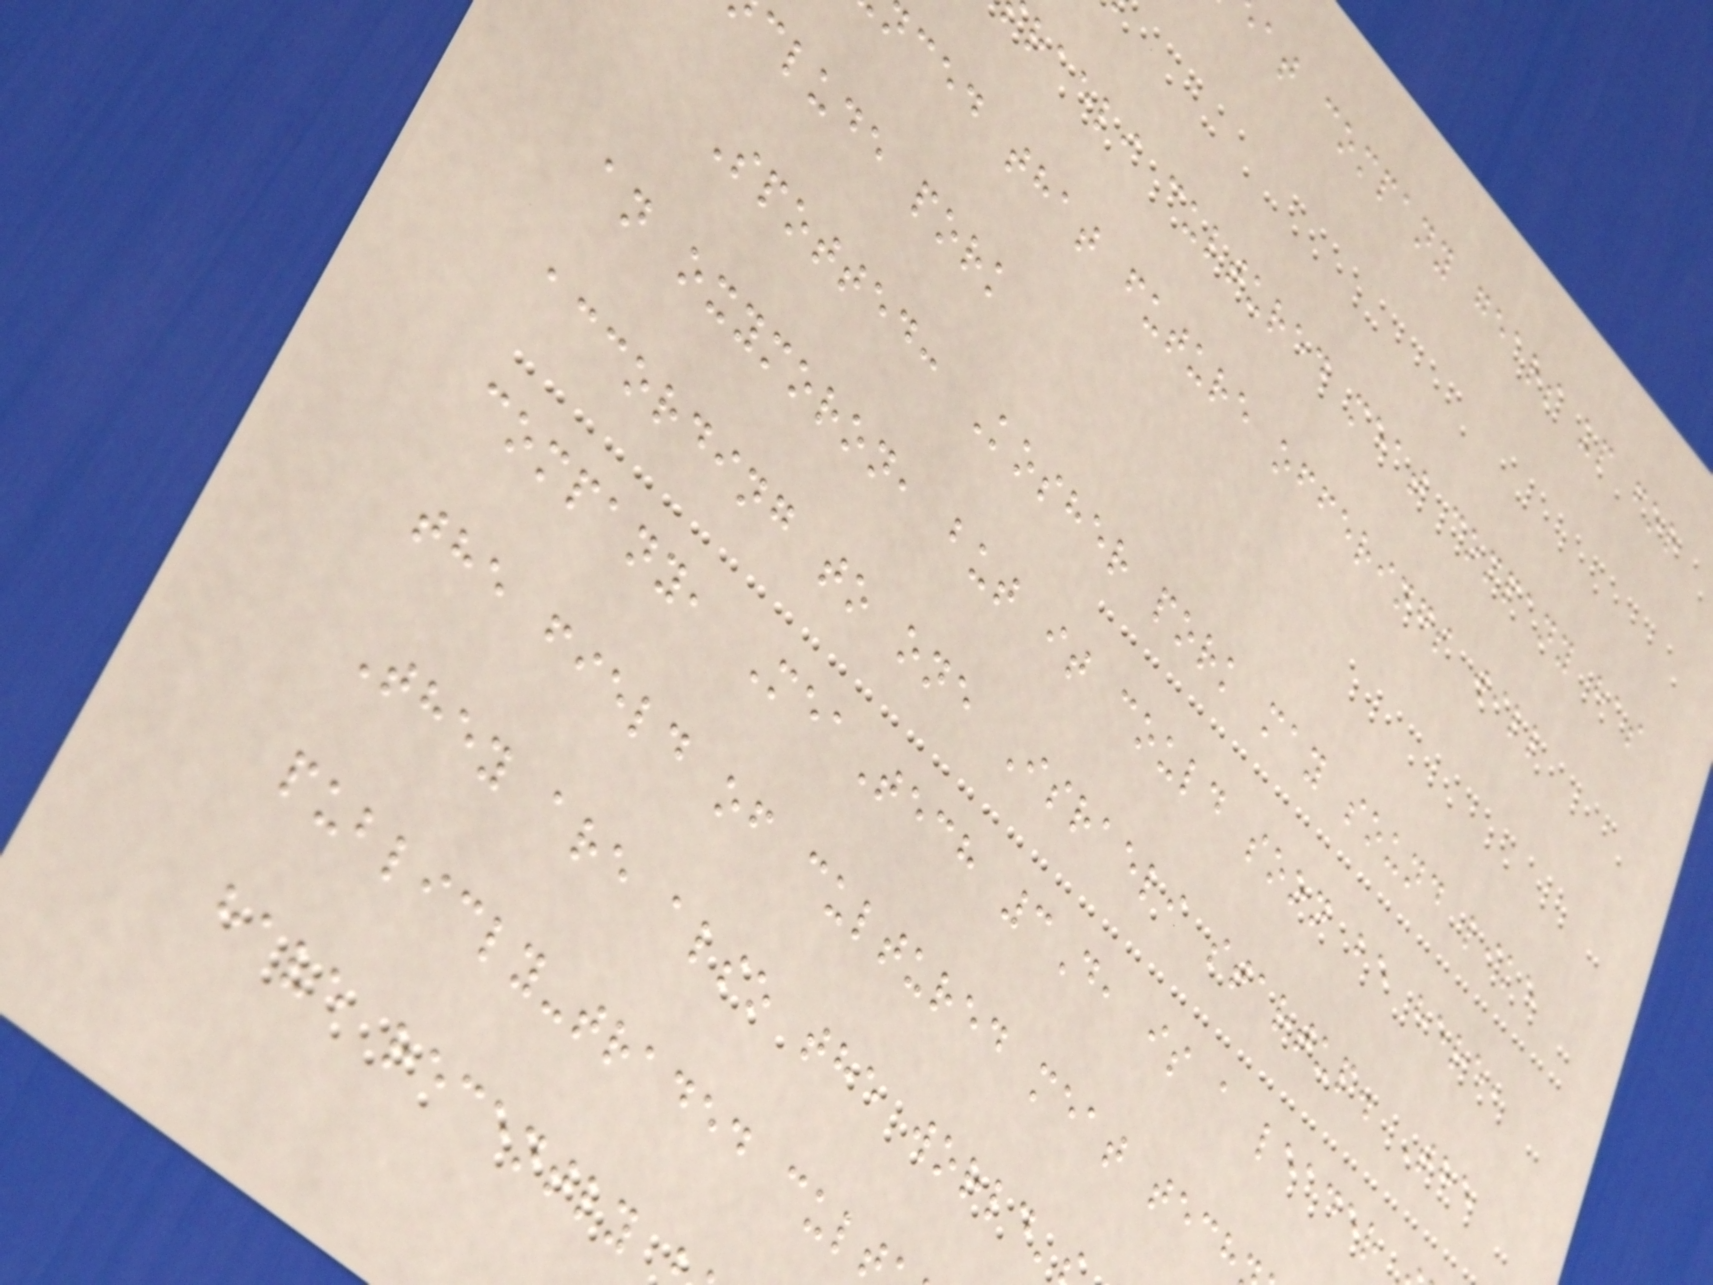at company gears up for
raeli cultured meat company has
ced that future offerings will
clude pork
Spotted: Kosher pork may sound like
an oxymoron, but it could soon be here,
according to one Israeli startup. The
company, MeaTech 3D, is a leader
the field of cultured meat tech
They are also the world'
publicly-traded cult
have recently
